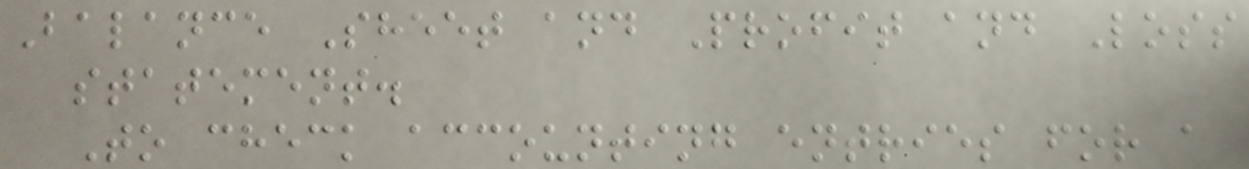Balance Sheet and Profit and Loss
statement.
To check accounting entries for a
